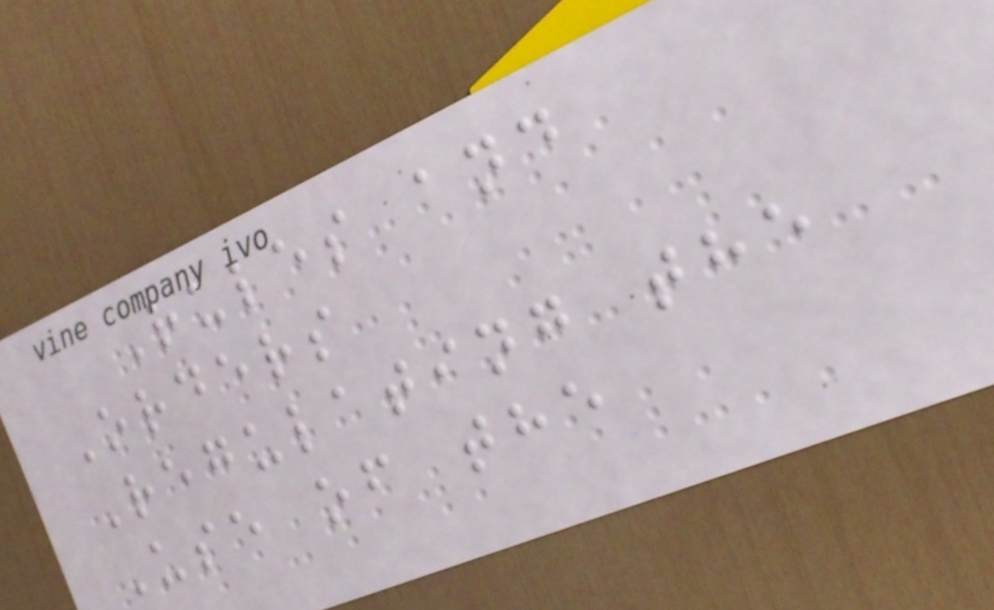Rules and
Orders
Regulating the
Use of the
